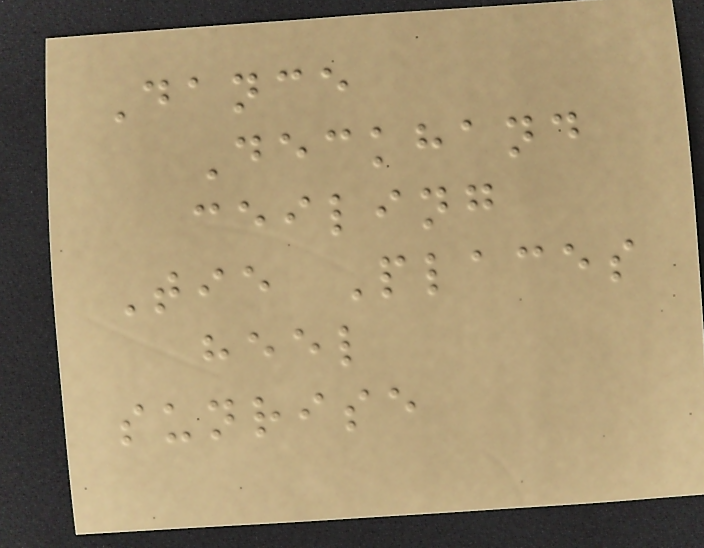Dance
Deckhand
ceiling
Tie Places
heel
sunrise
